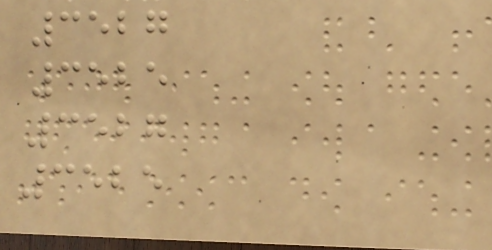3527
3525
3527
3525
